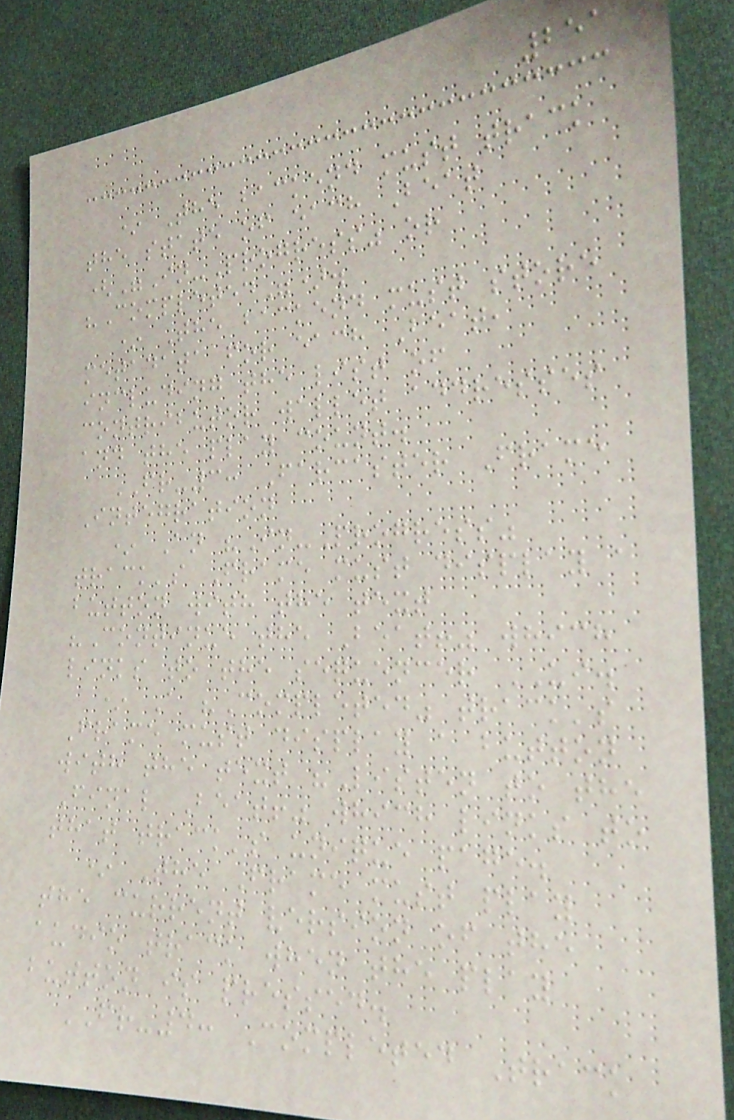251
* The backend must track
the state of each Beat
("In-Progress" or
"Completed").
* The backend must store
metadata for each Beat,
including the list of
contributor wallet addresses
and the play count.
FR-3: Farcaster Frame
Integration
* An "In-Progress"
track's Frame must display a
button with the text
"Continue the Beat!" which
links to the sequencer UI.
* A "Completed" track's
Frame must display a button
with the text "Listen to the
Final Beat!" which links to
that track's unique page.
* The Frame must play
the current version of the
audio track when the play
button is pressed.
FR-4: Completed Track
